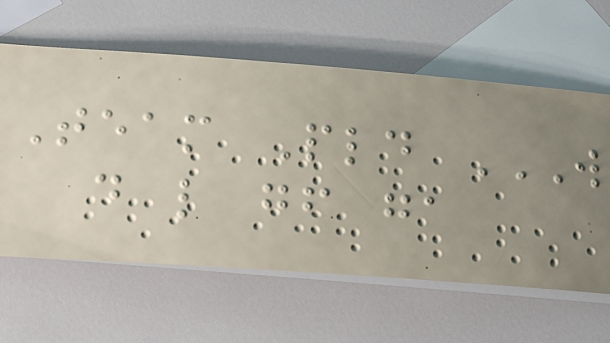Team Pld W
D L GF GA
